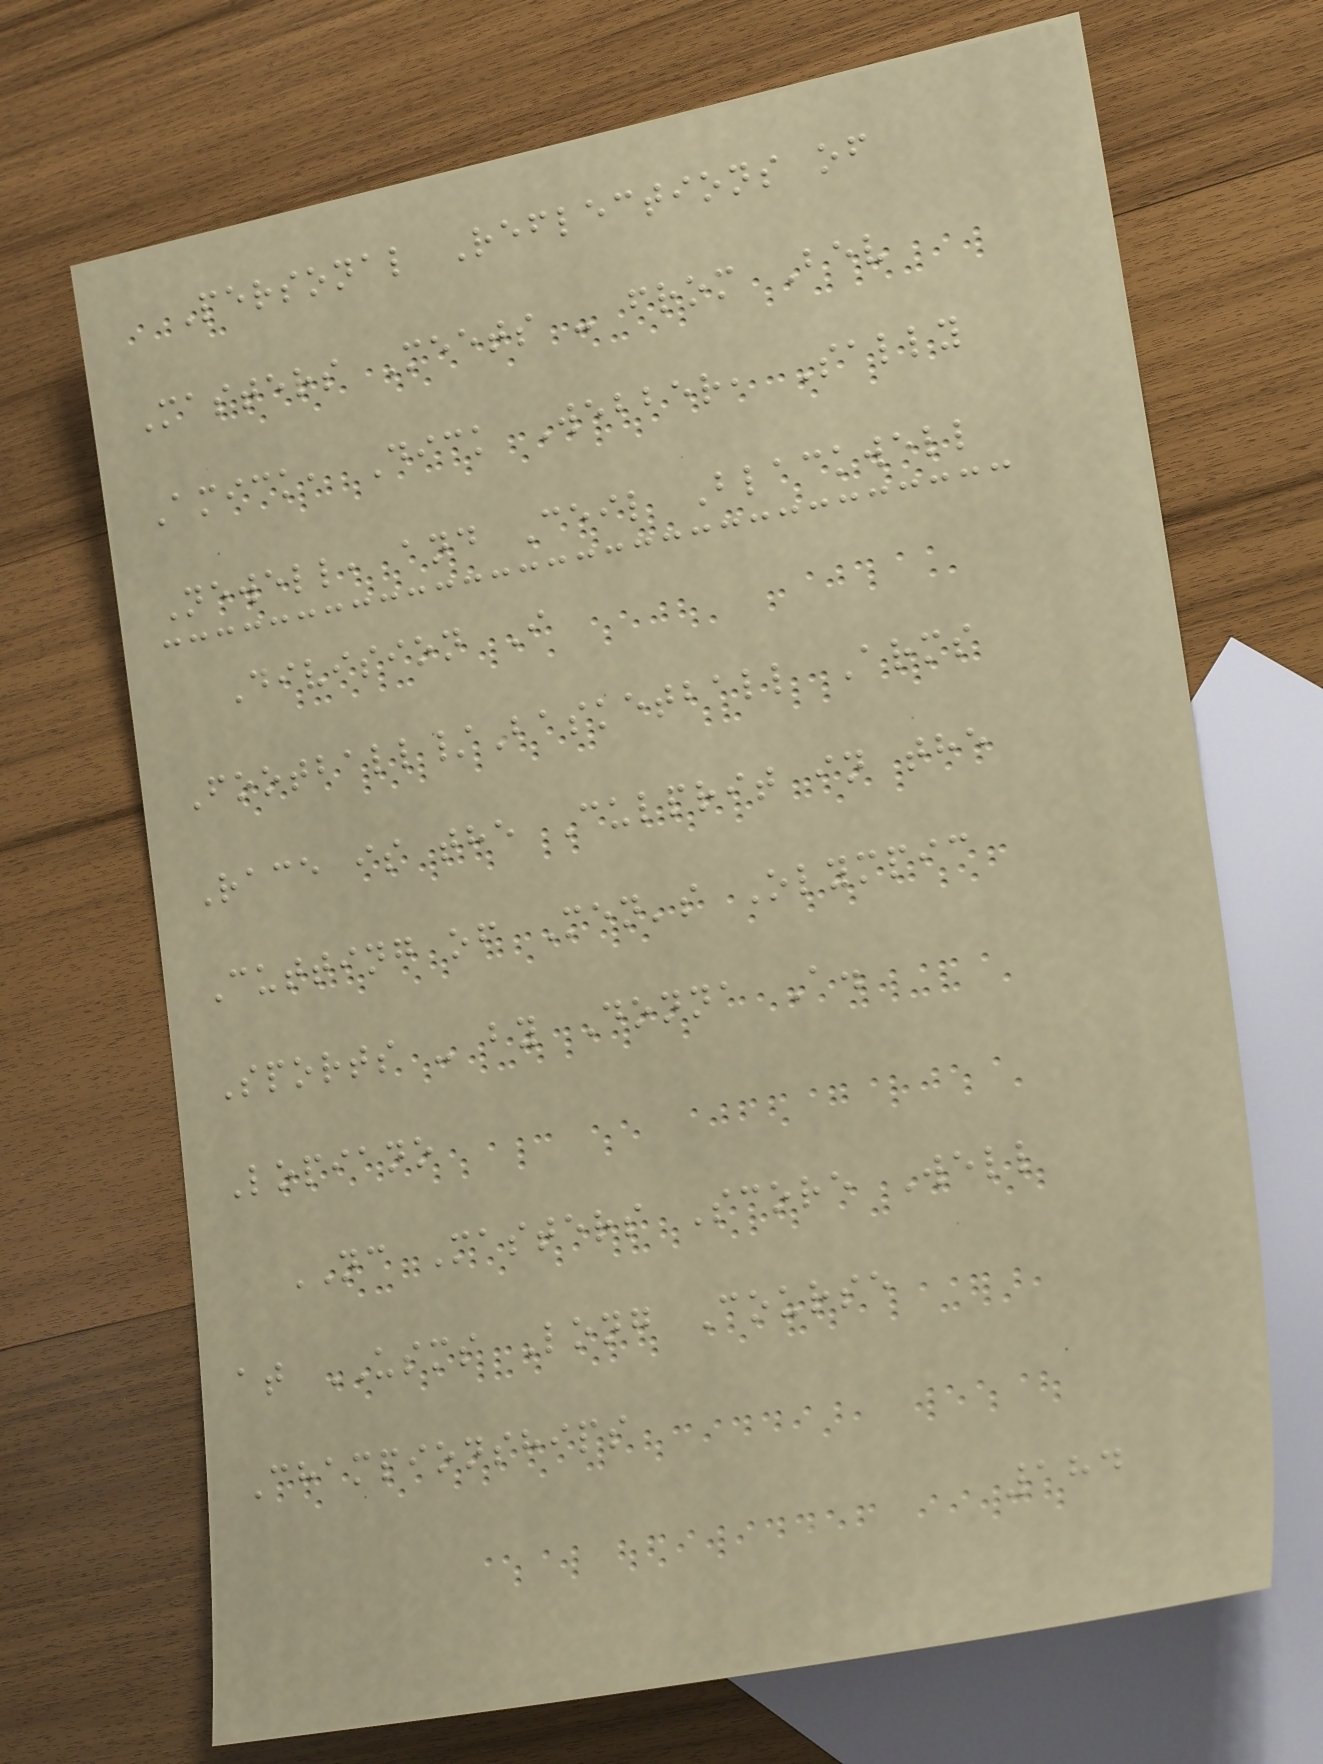Personal Reflections of
Masters Meets - from Bev
Amick, Dick Webber, Sally
Newell, and Ceil Blackwell
Division I
Football/Basketball Arms
Race is the Culprit in the
Cutting of Men's Olympic
Sports - by Donna A.
Lopiano
NC Masters Score Well
at USMS Long Course
Championships
184
